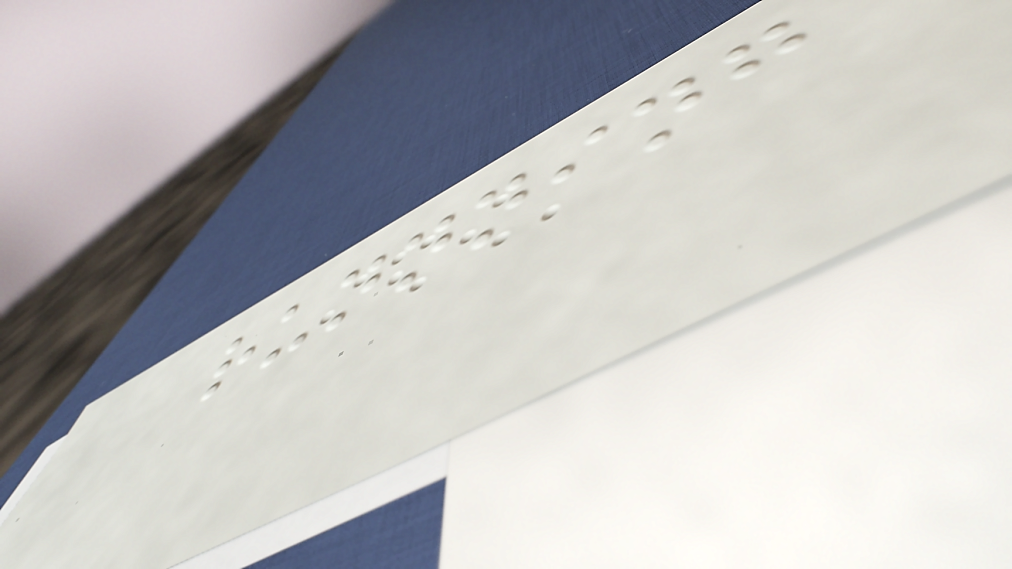runnning
